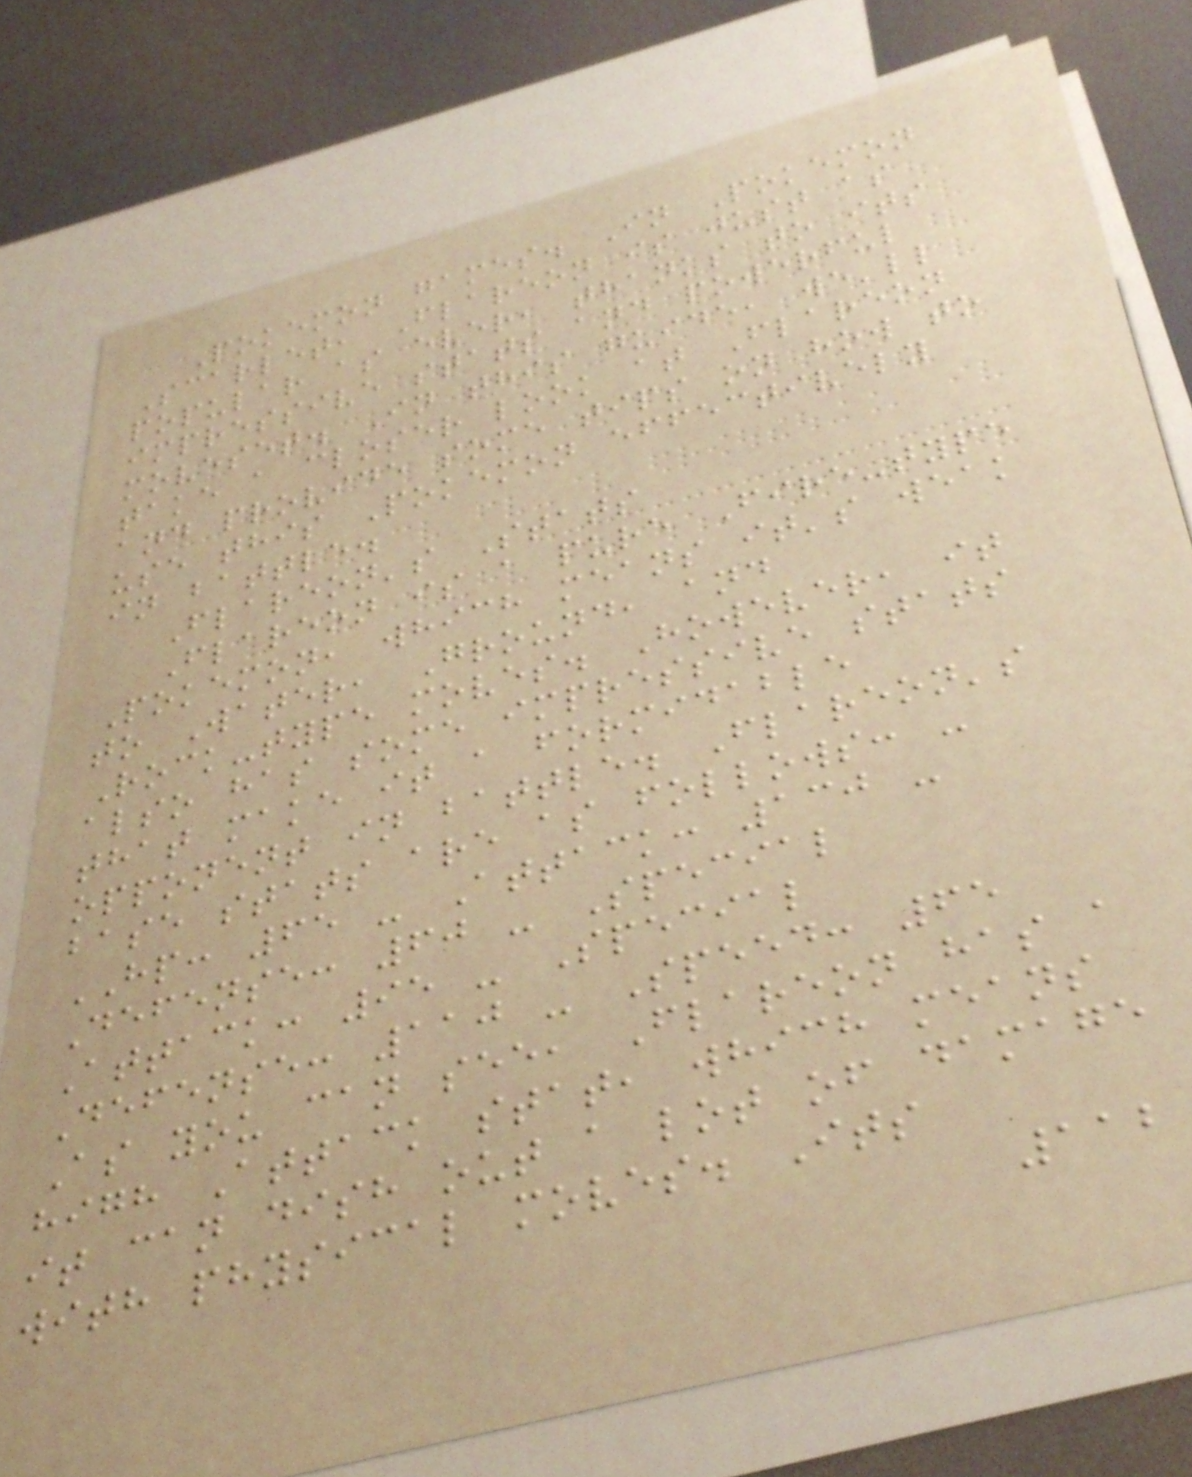Pokemon games. In Pokemon
Scarlet, Flareon is just as
popular as ever, thanks to its
impressive stats and powerful
moveset. In this guide, we'll
take a closer look at Flareon
and provide some tips on how to
use this Pokemon effectively
in battle.
Flareon's Stats
Flareon is a pure Fire-type
Pokemon, which means it's weak
to Water, Ground, and
Rock-type moves. However, it
also has some impressive stats
that make it a formidable
opponent in battle. Flareon's
base stats are as follows: -
HP: 65 - Attack: 130 -
Defense: 60 - Special
Attack: 95 - Special
Defense: 110 - Speed: 65
As you can see, Flareon has a
high Attack stat, which means
it can dish out a lot of damage
with physical moves. Its
112
